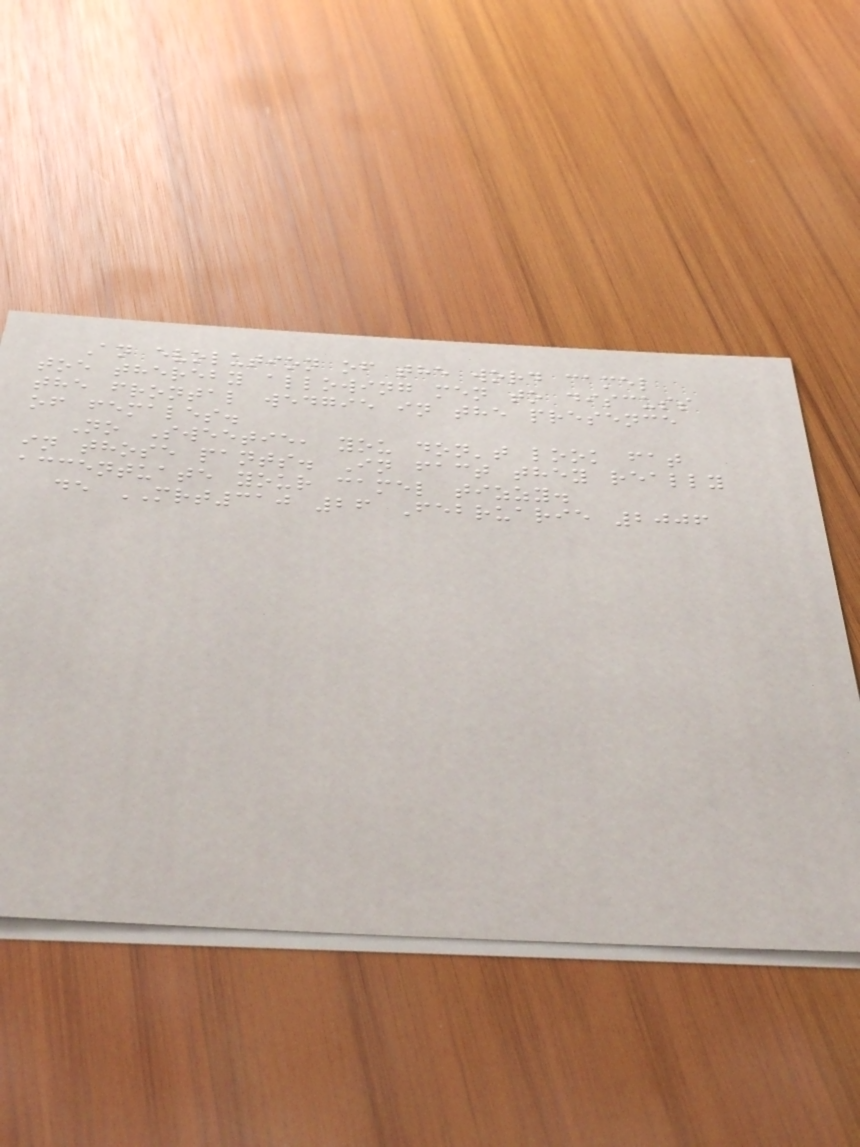An evolution of the word camel
toe thereby allowing men to discuss
the frontal wedgie in the presence
of females.
No Sweetie, you don't look fat
in those pants. In fact they really
accentuate your camel tizzy.
de MRT310 26 Februarie 2006
